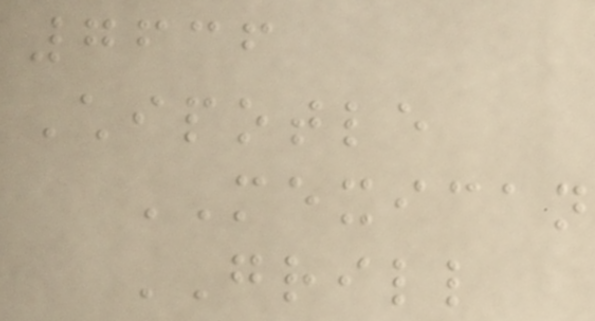7636
Chipotle
MEXICAN
GRILL
